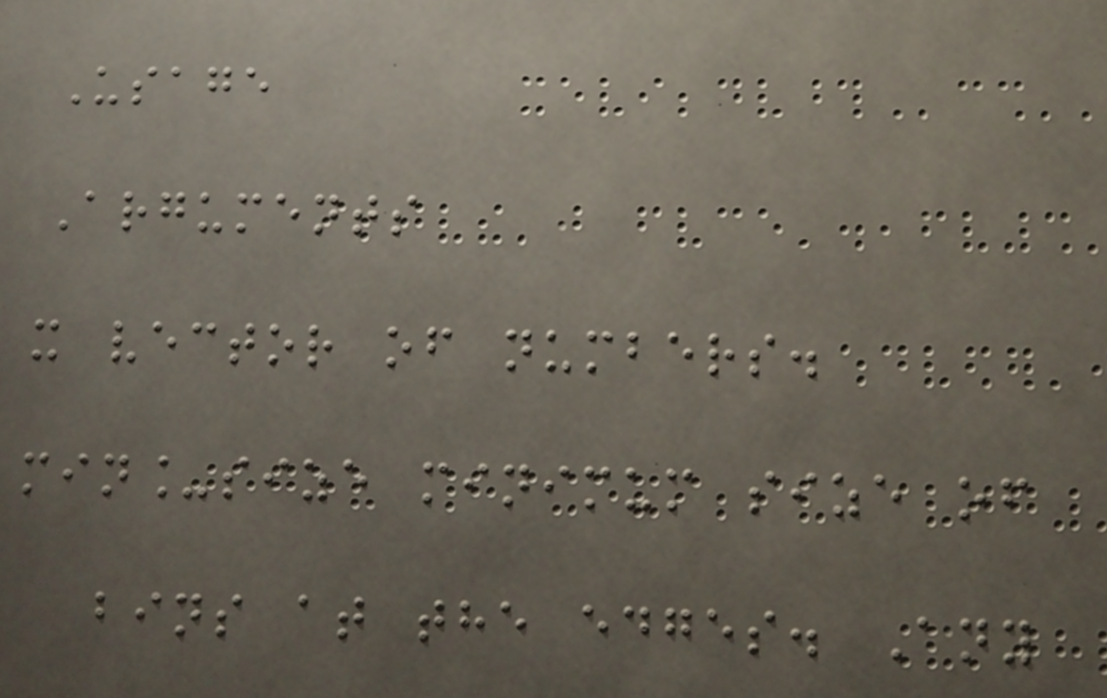Usage
Arguments
x vector of numbers.
min_size minimum size of
bins at the edges. Any
